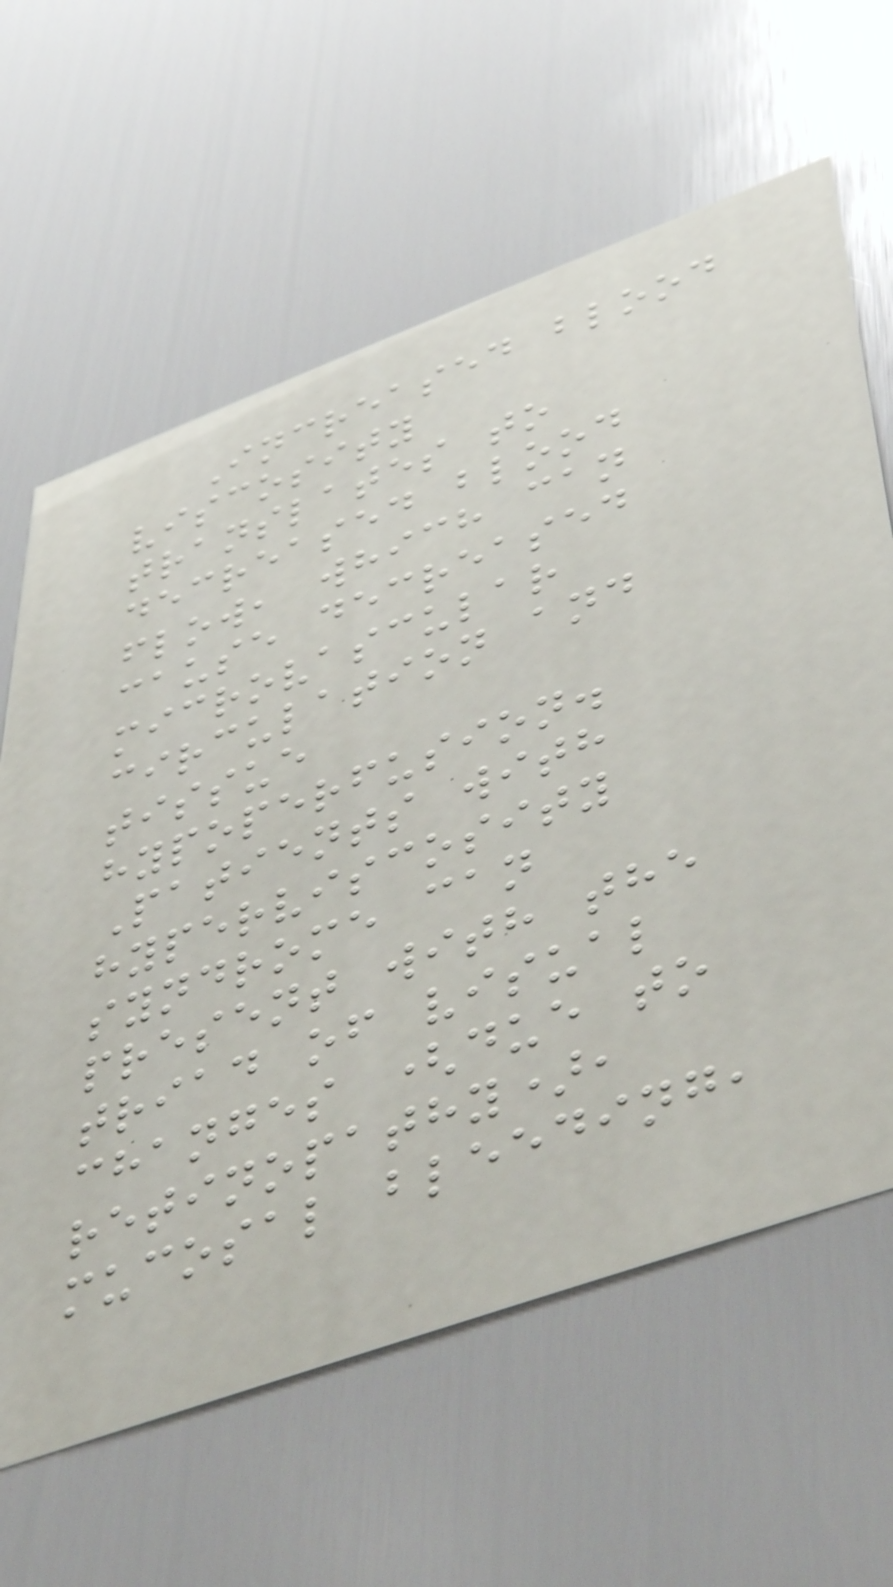Increased blood
viscosity
translates to
decreased blood
flow, which can
cause decreased
microvascular
circulation and
tissue
hypoperfusion.
Patients with
hyperviscosity
syndrome can
present with the
triad of visual
changes (due to
retinopathy),
mucosal bleeding,
